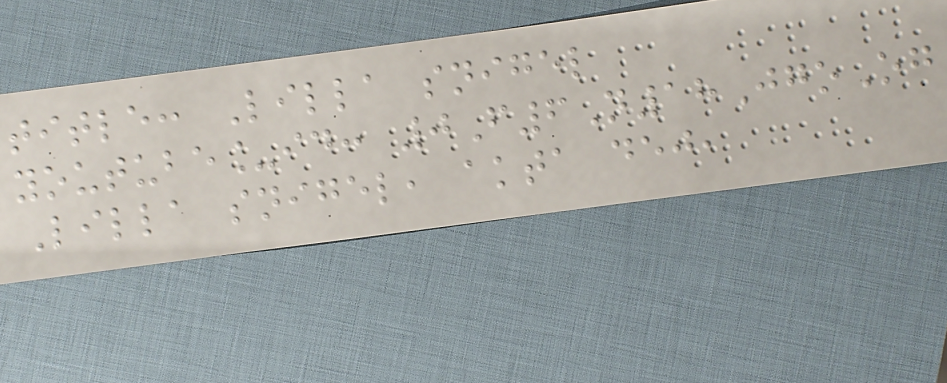title: Lilla snigel
youtube_id: 0F6N18JgoOg
Lilla snigel, akta dej,
